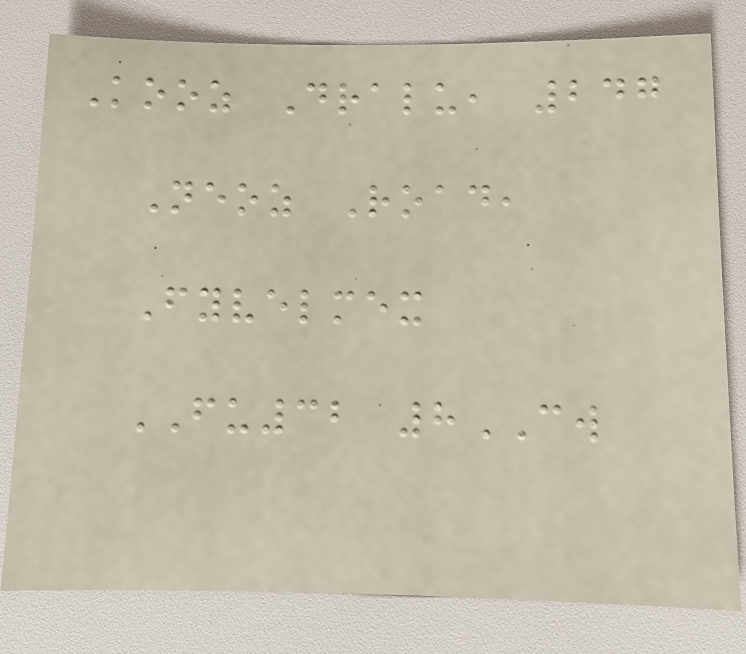Kooz Dralu, 247
Neoz Road,
Fyvelmex
FU32 8CW
